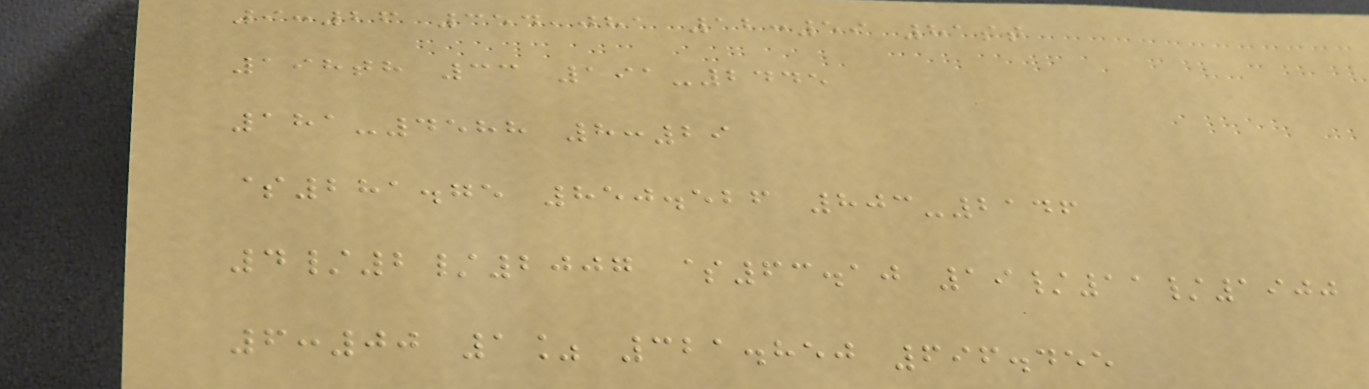9:26 354,081 12:59 81st
198th 33 191-2445
181-4588 8:29
$281.75 850.526 803-2146
4/2/2007 $63.10 19/11/1900
6:00 1% 321.850 696.455
